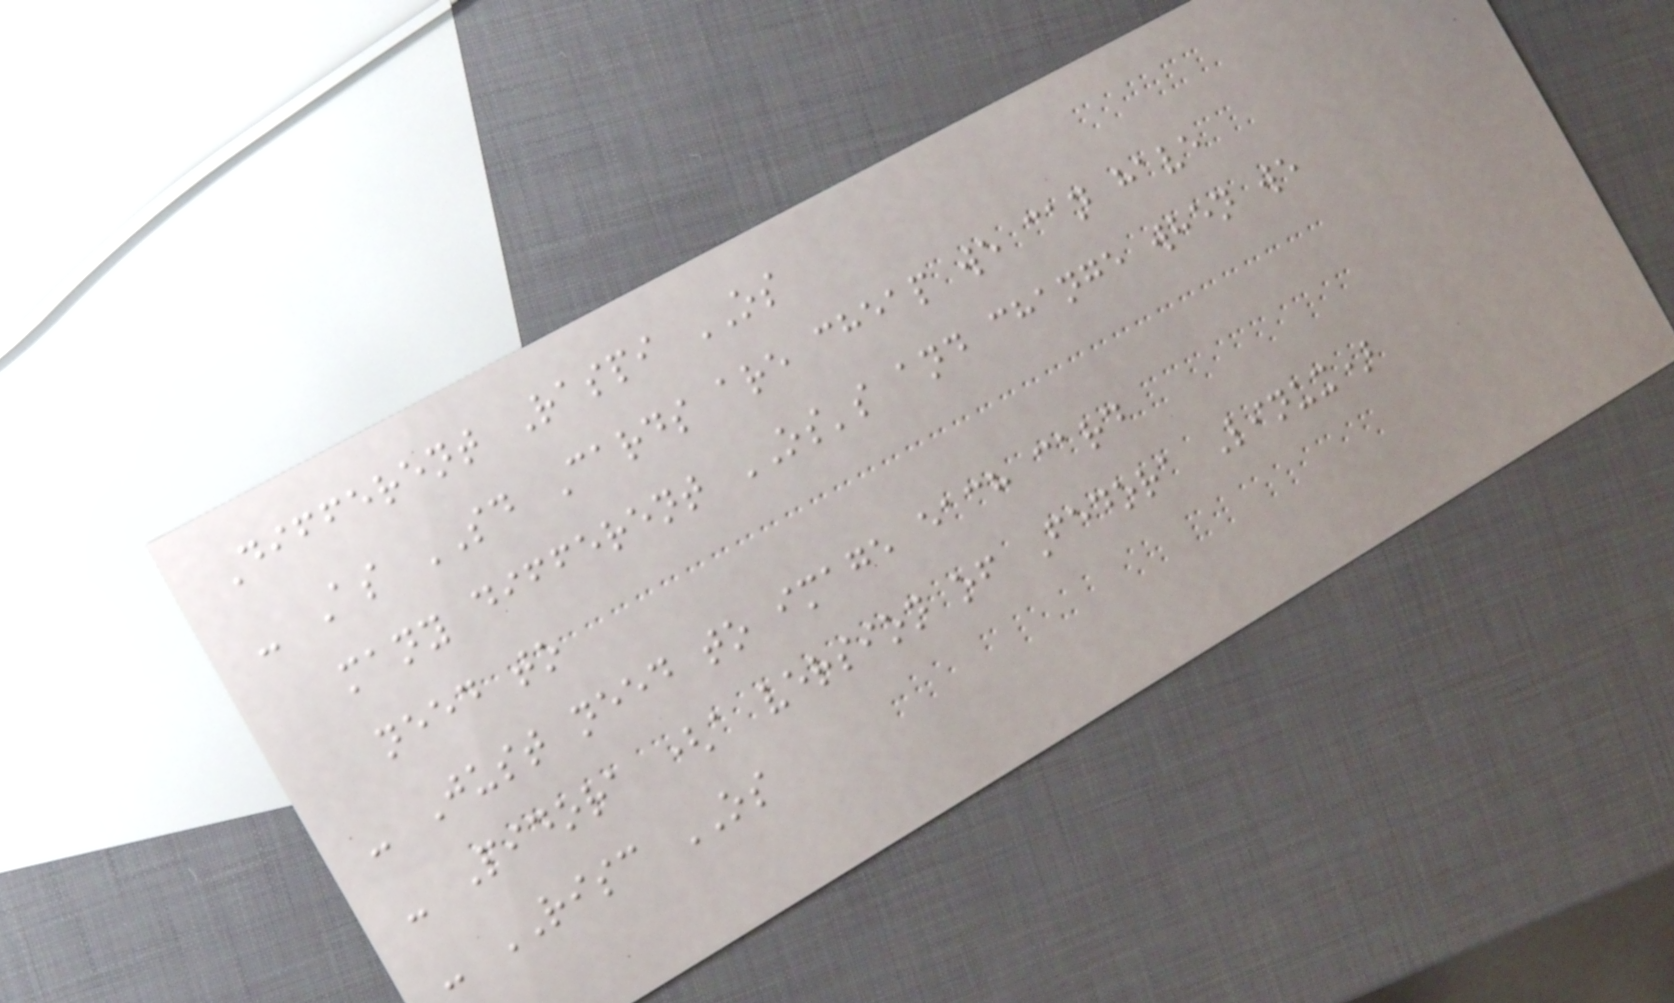Different Raspi OS
- As SD Cards are cheap we can have
many different OS's and change when we
need to
- Just need to image each card
- Pidora (a version of Fedora Linux)
- RISC OS
